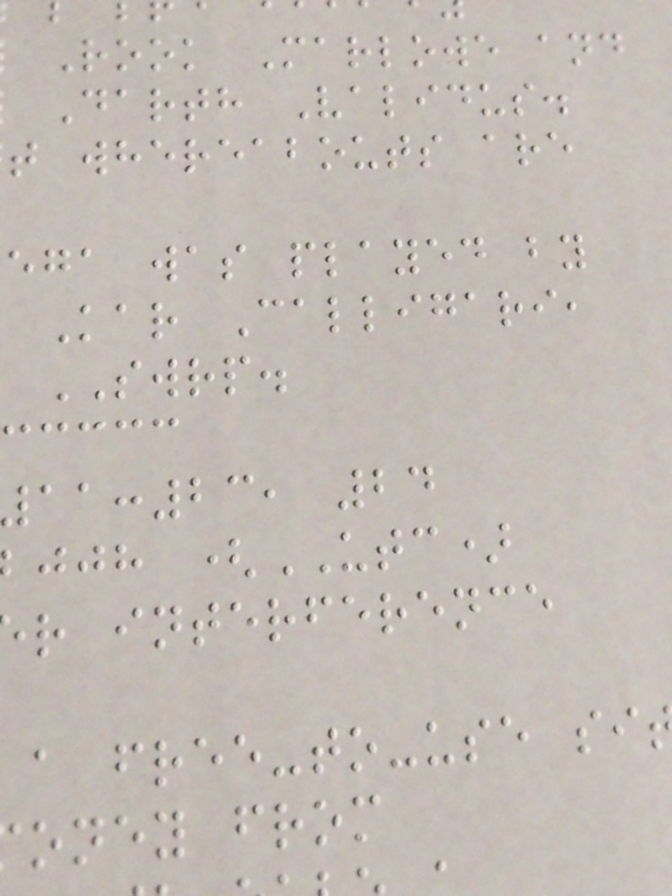Rook Marlowe and
Darth Validus.
t whereabouts are
ega was played by
Kar Calligari,
SWRP.
:23, 24
jjh (UTC)
r interference
a free-to-use si
oney from
